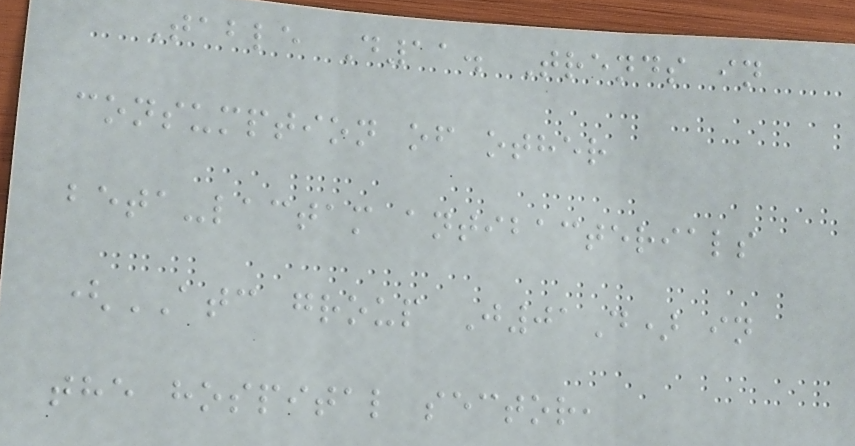Table D11. Trends in
consumption of other
beta-lactam antibacterials
(ATC group J01D) in
the hospital sector,
